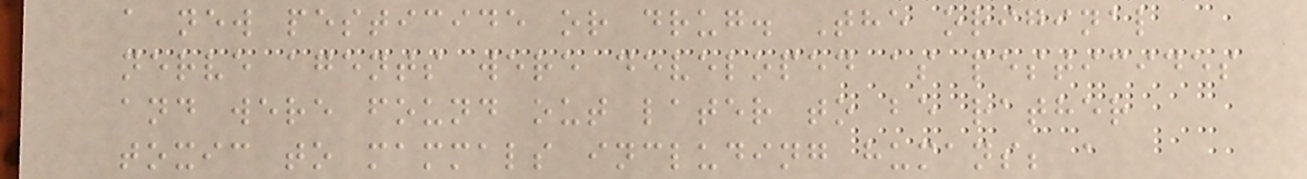a new pesticide or drug. The original
nerve agents were developed as pesticides
and were found out later to be rather
toxic to mammals including humans; a
